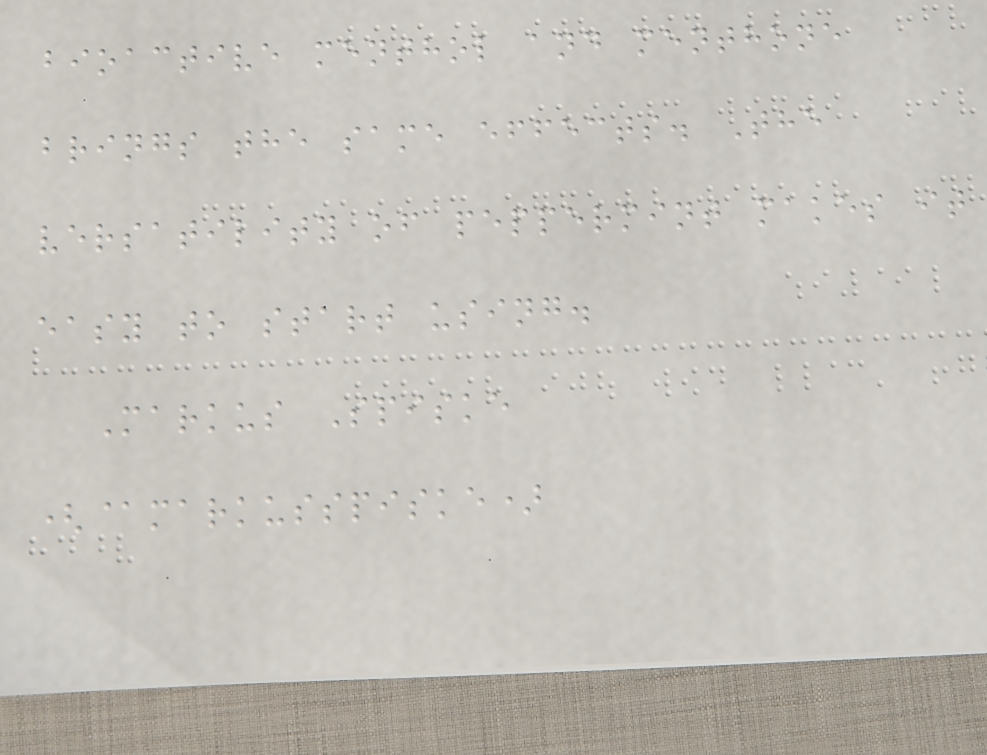bioactive menthol and menthone
brings the same effects. The
versatility of peppermint makes it
easy to start using.
Markus Spiske
(@markusspiske)
